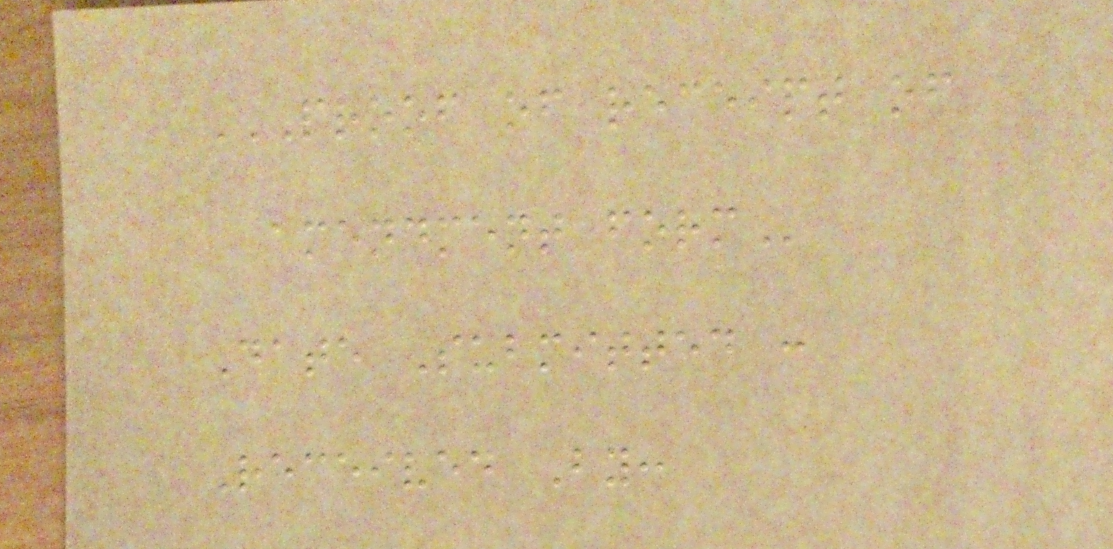PROOF OF RECEIPT OF
AMENDMENT FORM
Date Submitted :
Received By:
